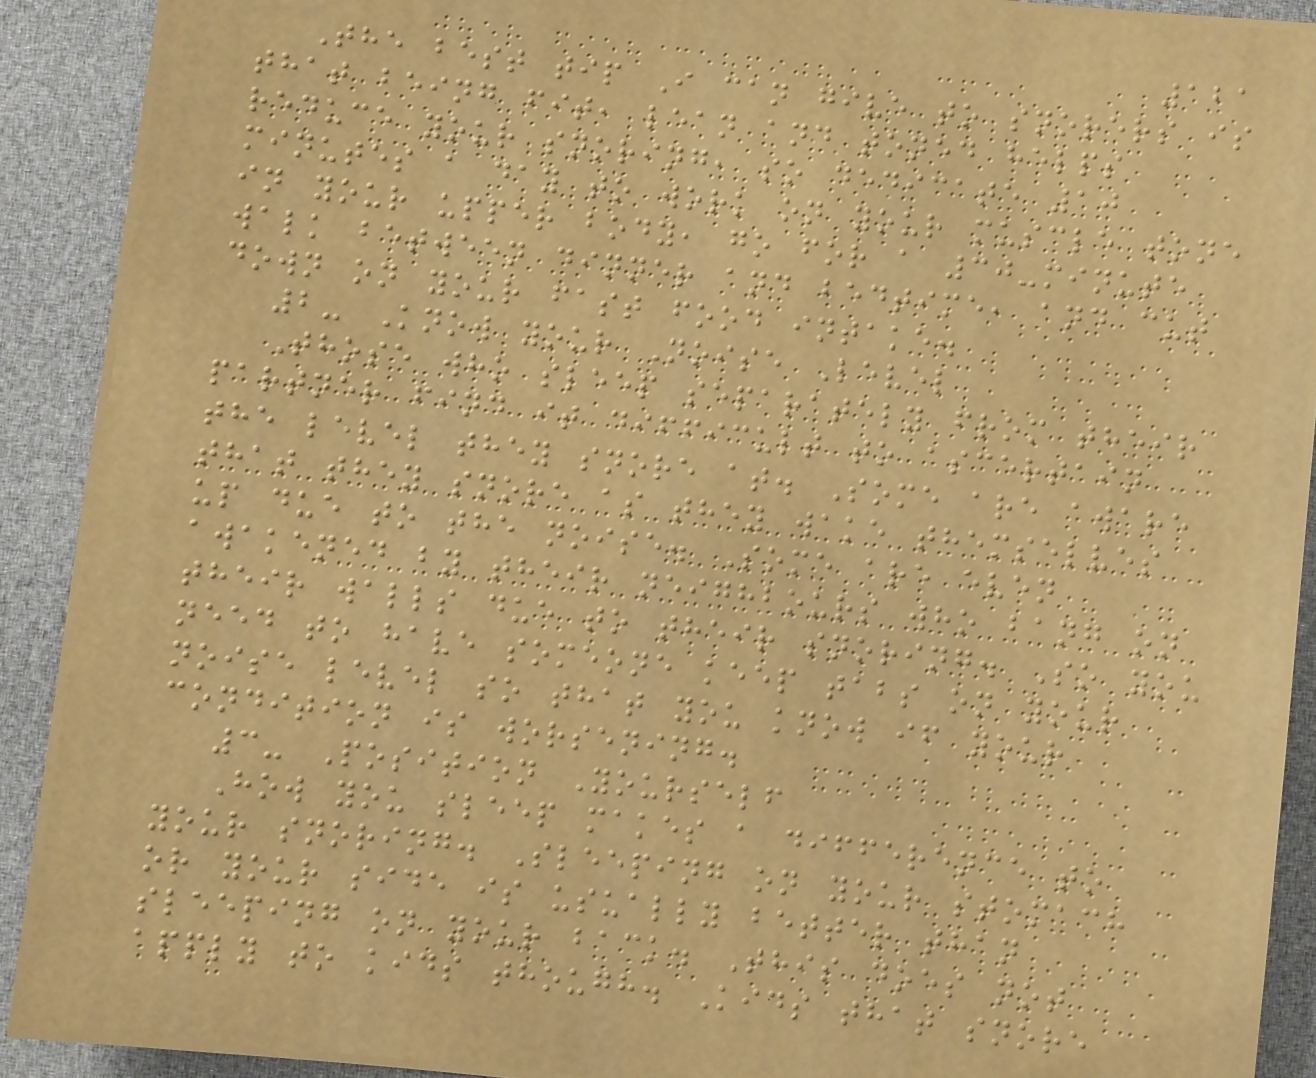121
The best tip I can give to snorers is
that being fit, lean and toned helps
reduce your snoring, so dedicate 10
minutes a day to work on your muscle tone
in your upper body, go for a 30-minute
walk between dinner and bedtime, and cut
down on your fast food intake.
2- Know your Noise Level
Those who sleep separately from their
partner find it difficult to ascertain
the level they snore at. Some are aware
that they snore as they wake themselves
up due to the noise. Some are even
awakened by their neighbours who bang on
their walls due to their snoring. So you
need to have someone keep tabs on your
noise level so that you know if your
condition is worsening.
3- Position Yourself
How you sleep makes a difference to
your snoring. Sleeping on your stomach
or your side is usually better than
sleeping on your back. This does not
apply to kids though. Kids that snore
